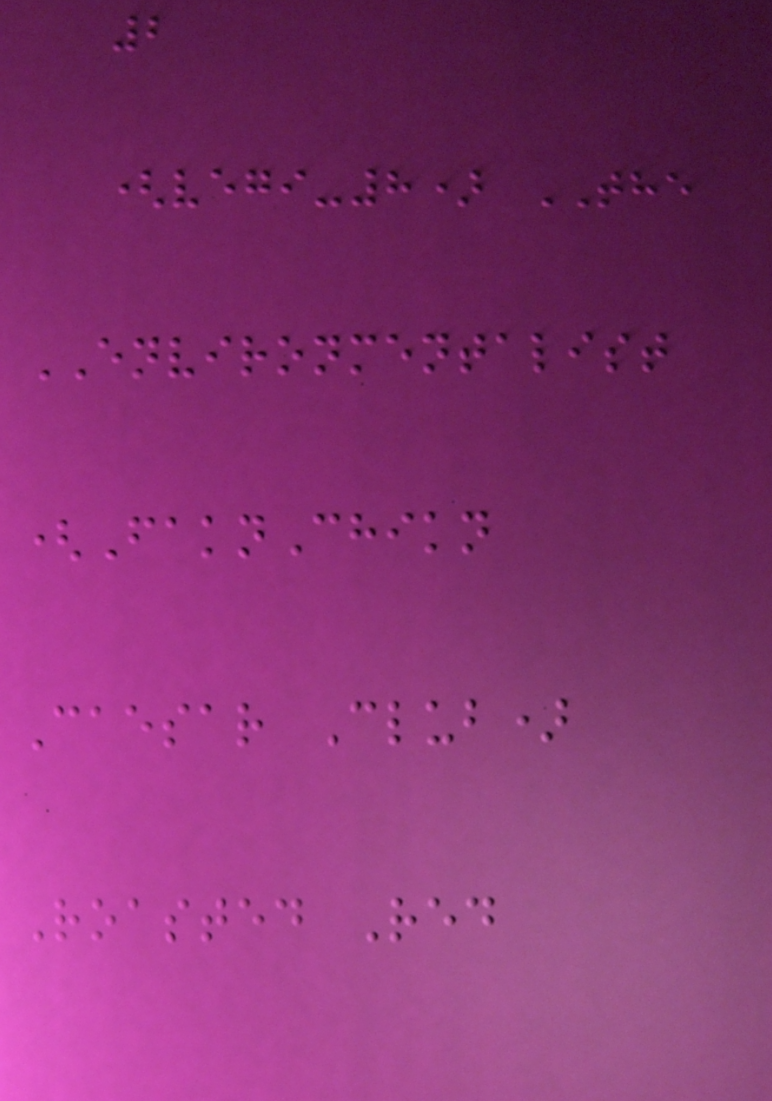2
(vegi-8) THE
ENVIRONMENTALIST
(FaknChikn
Caesar Club)
Roasted Red
